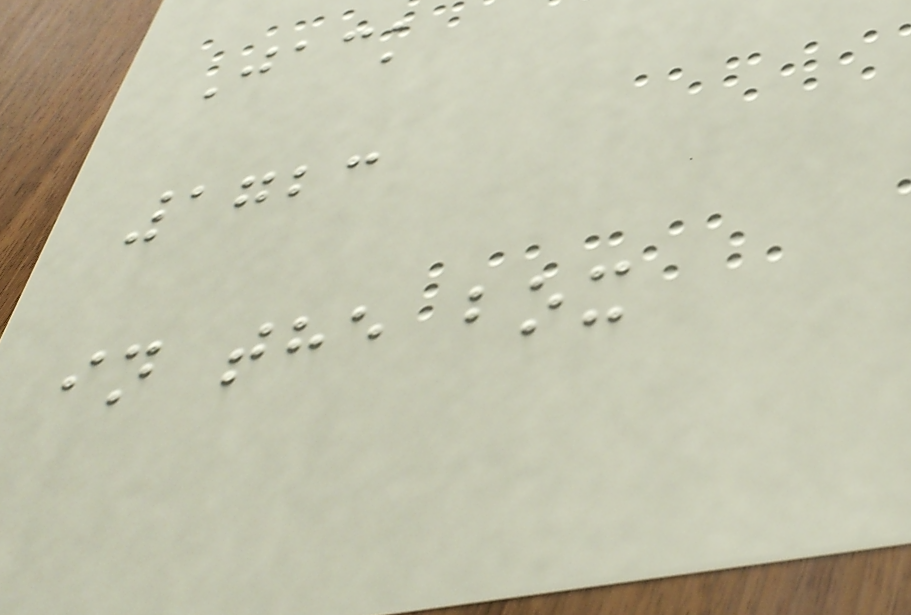Jack
1723
in the box
